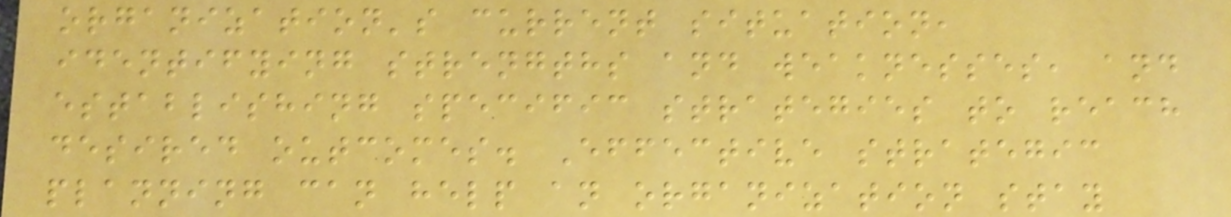organization's current situation,
identifying strengths and weaknesses, and
establishing specific strategies to reach
desired outcomes. Effective strategic
planning can help an organization stay
